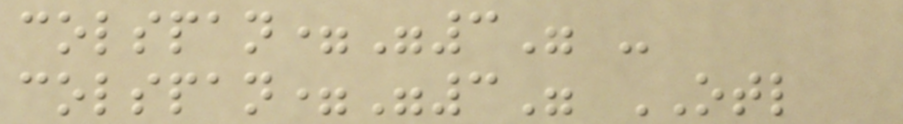colspan="3" -
colspan="3" OTL
